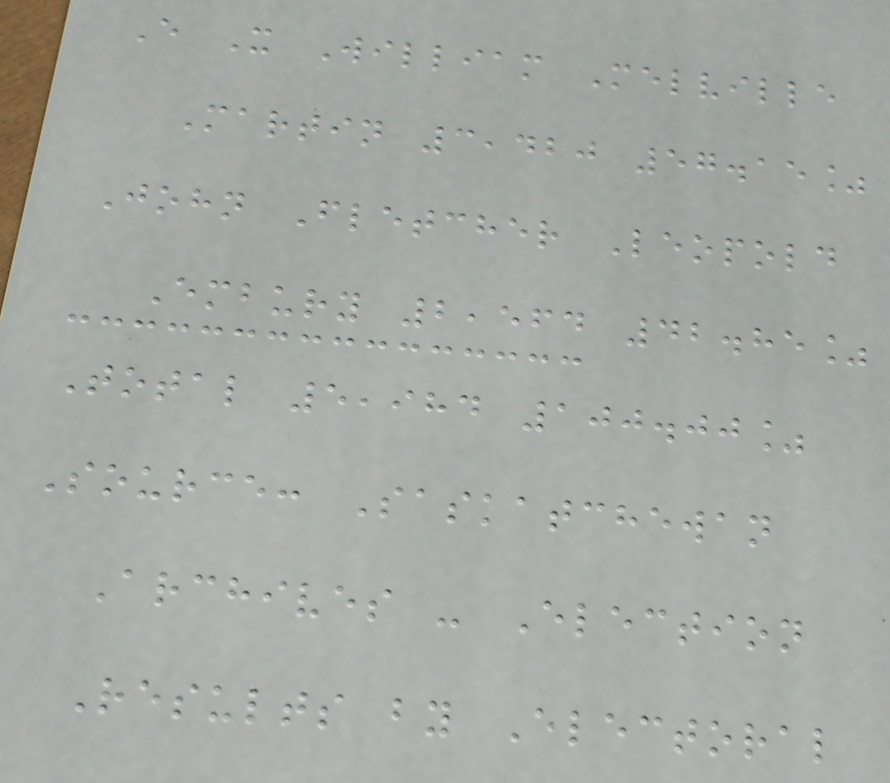E X William Melville
Martin 3,420 57.15%
John Fletcher Leopold
Embury 2,564 42.85%
Total 5,984 100.00%
Source: Saskatchewan
Archives - Election
Results by Electoral
